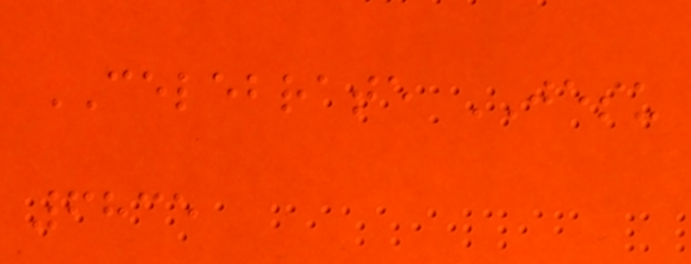CELEBRATE JESU
6835
